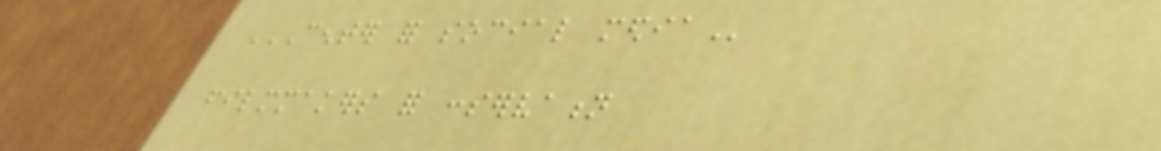CENTER FOR SOCIAL MEDIA
filmmakers for conservation
